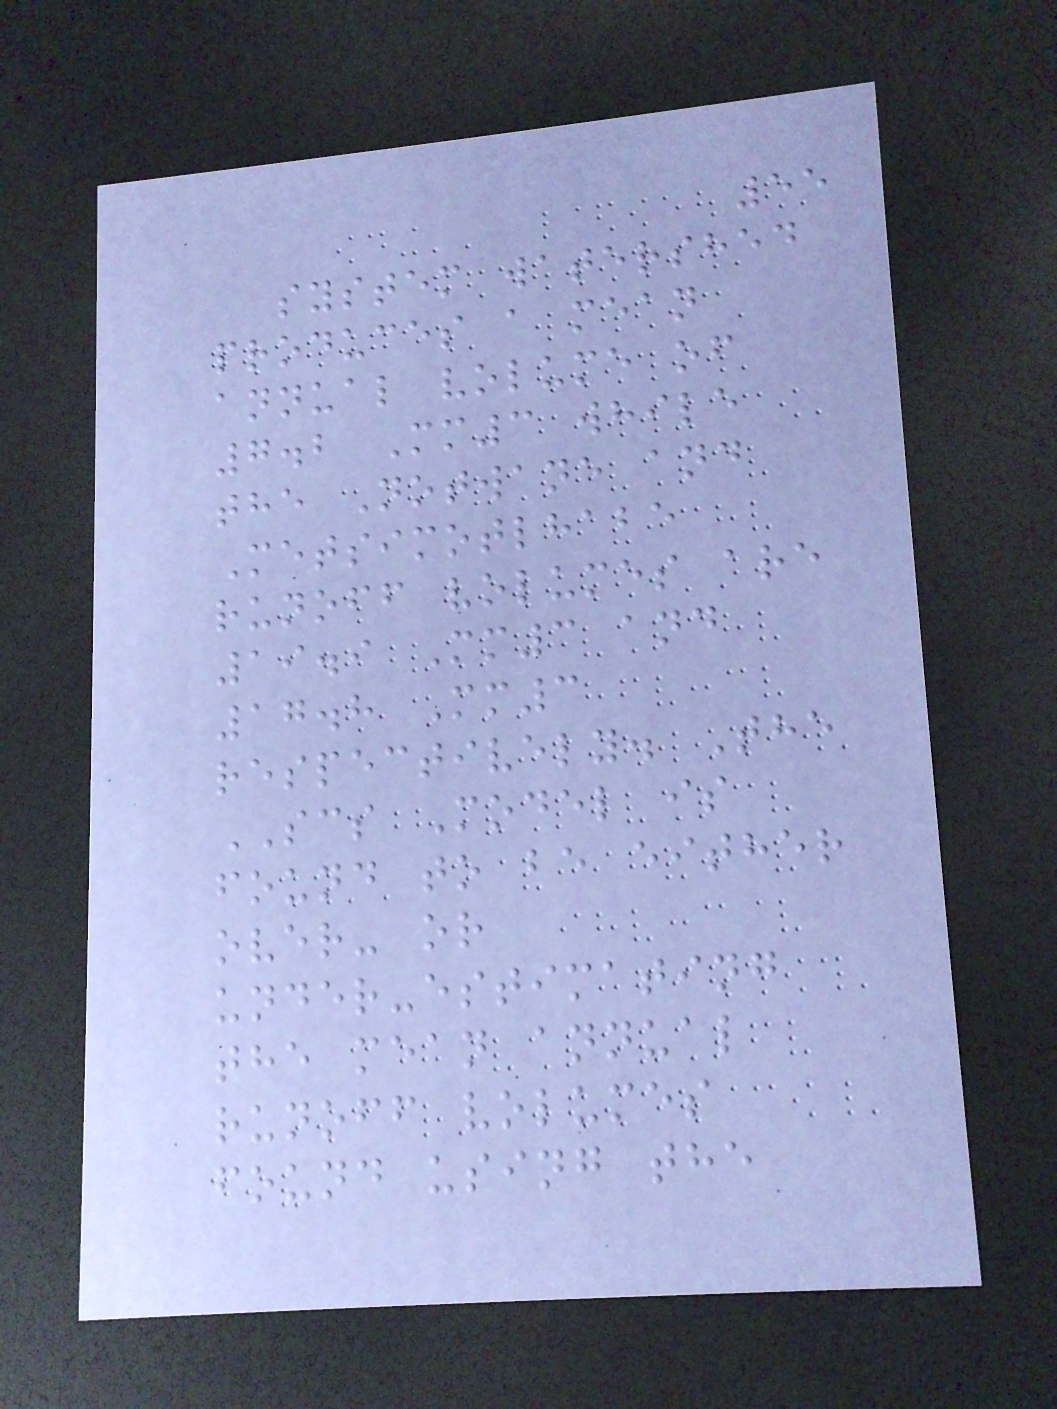55
system watershed
produces a mean
annual volume of
7.2 Mm3 while
the Notwane and
Metsimotlhabe
runoff volumes are
19.9 Mm3 and
17.8 Mm3
respectively. The
SCS Model is
found to be either
over- or
under-estimating
the mean annual
runoff volumes
found using the
